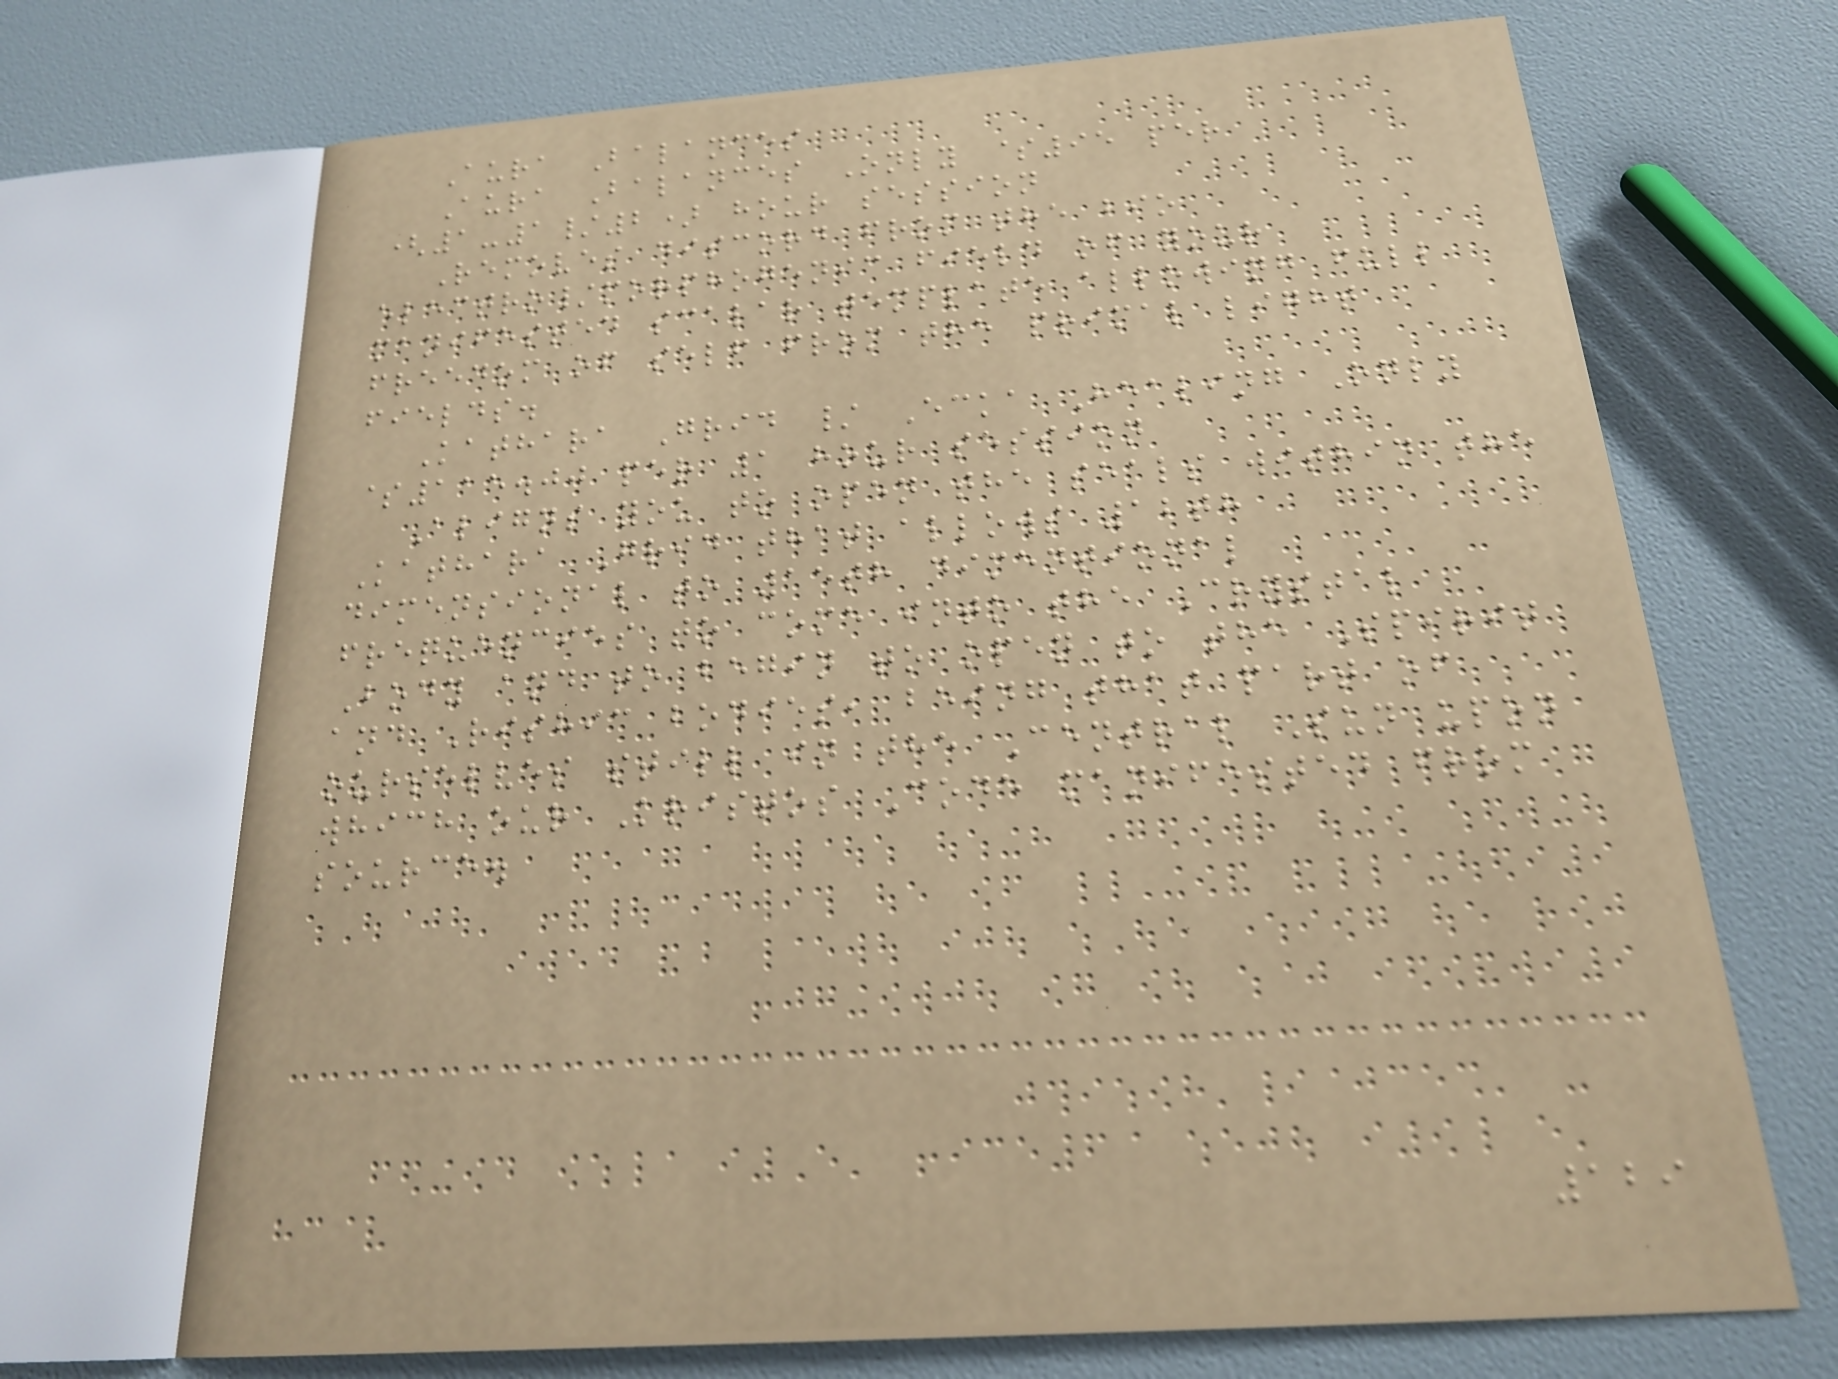Aura Balances
Aura Balances Only $95 per
(1-1/2) hour session
Removes discord from the bio
electro/morphogenic field of your
manifested scalar template allowing full
freedom of self from the primal light
fields.
Kathara Grid / Ecka Healing Only
$115.00 per 1 hour session
Aligns you to open the seals within the
Kathara Grid that allows 12th
dimensional to 15th dimentional
frequencies to come into the Crystal
Body and to begin to open to the Spirit
and Rishic bodies, being that part of
ourselves still in the Central Sun upon
which our Kristos Code manifested from
source.
129
